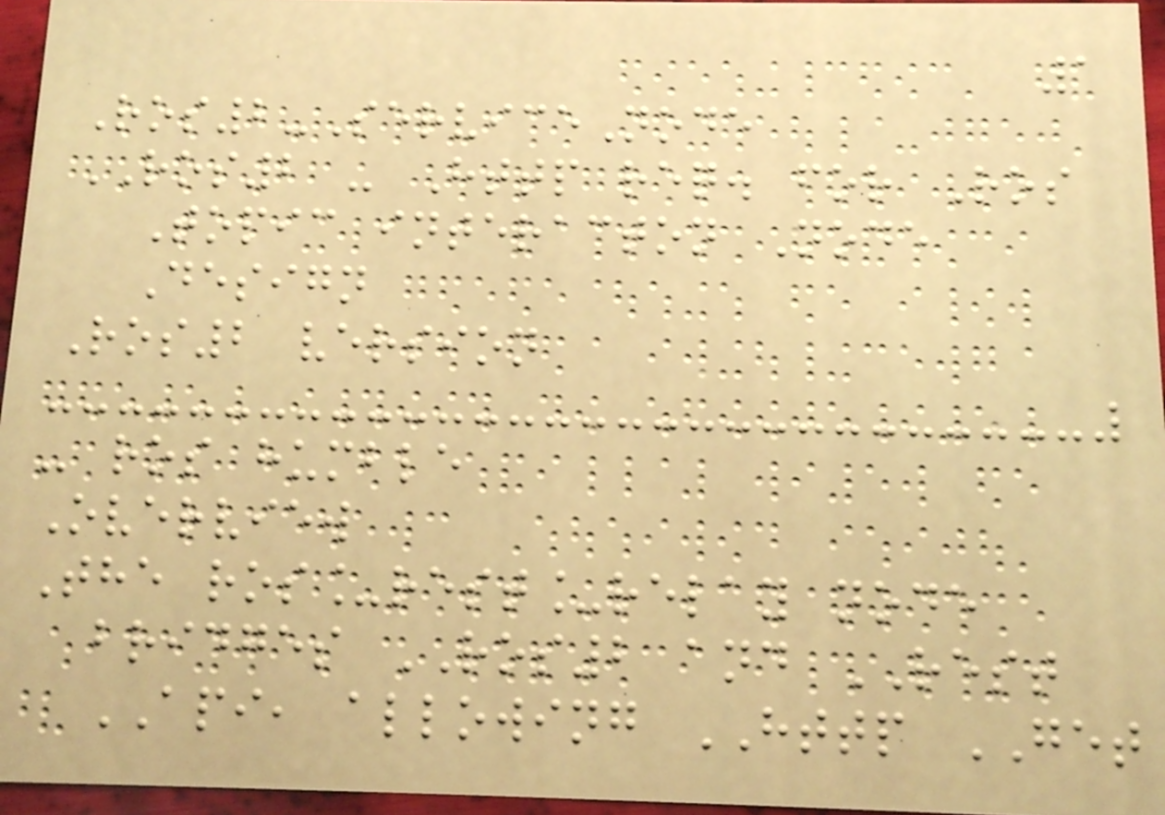1
Ros2-ServiceNode
ROS2 - Http req. for Ros
Topic interacton Node
Design
Ros2 version
- ros humble
Overview
The ros_rest_relay node
bridges ROS2 and REST
API, allowing HTTP GET
